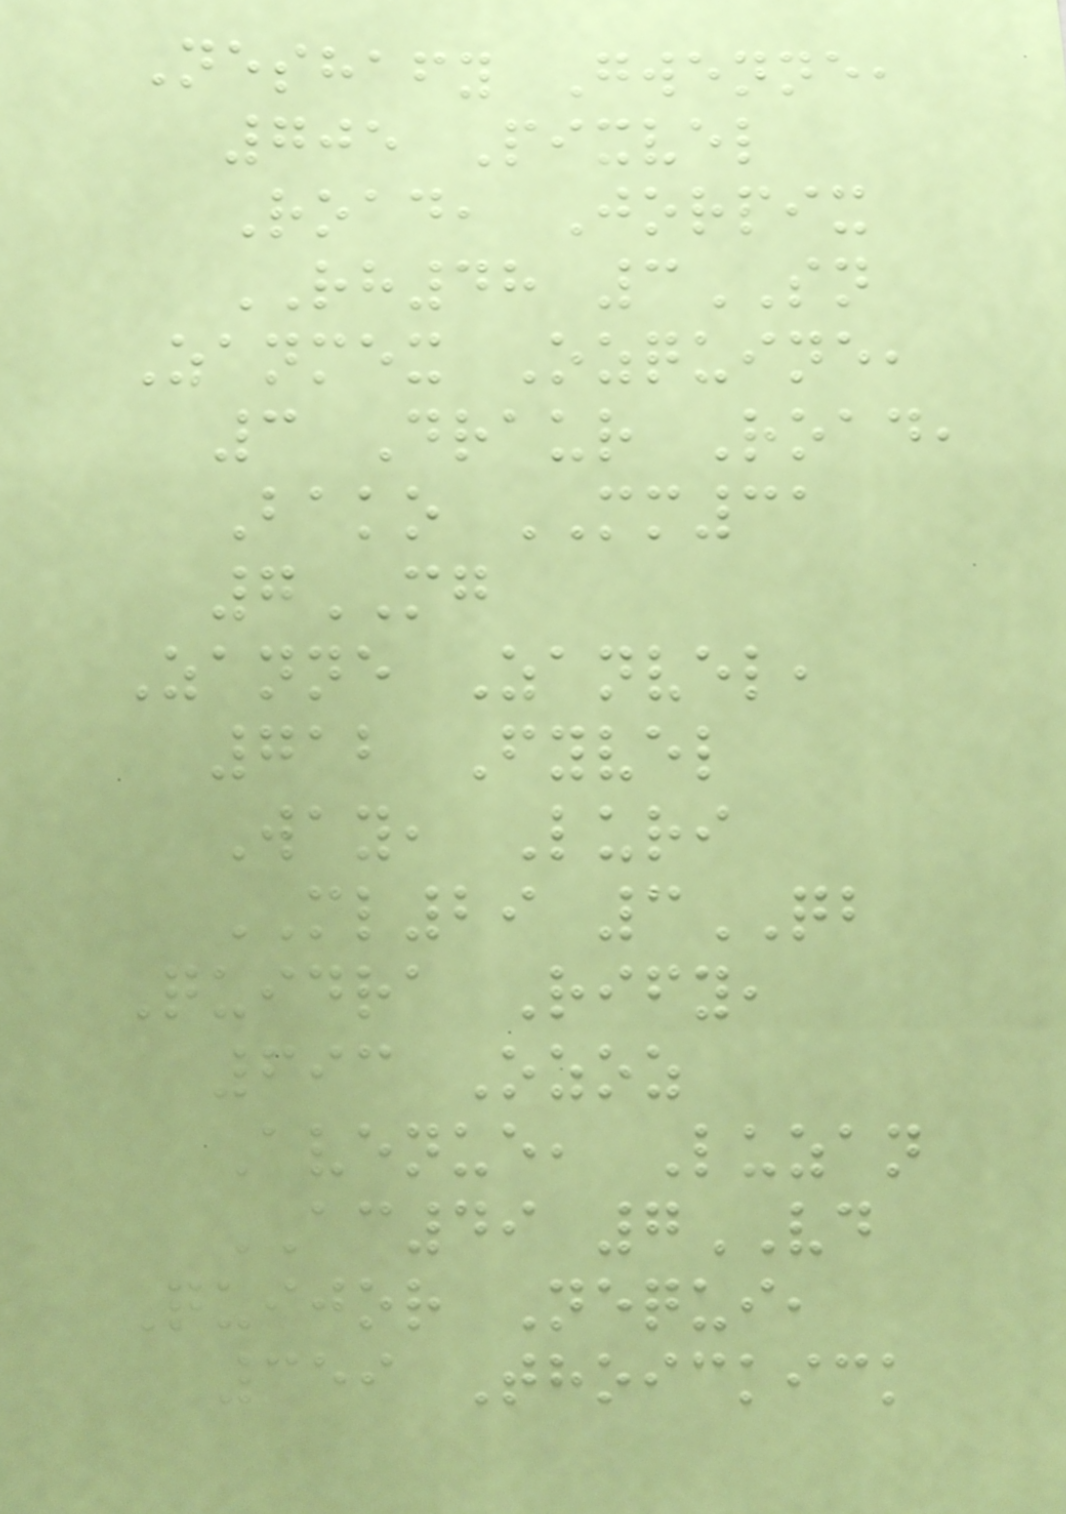Neshafy Gwenne,
705 Pixvel
Road, Jorpix
RH48 3SN
Zanmex Ozquine,
3 Draur Road,
Bako MM31
7MG
Zanne Zanvel,
712 Fyvel
Way, Luri
ML29 3QB
Quidra Rify,
693 Ozoz
Avenue, Luzan
AC49 7VD
Quijor Nequi,
359 Thoickick
